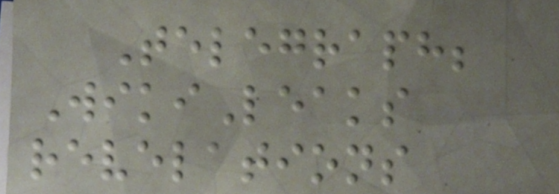Telegraph;
WikiLeaks
revelations
